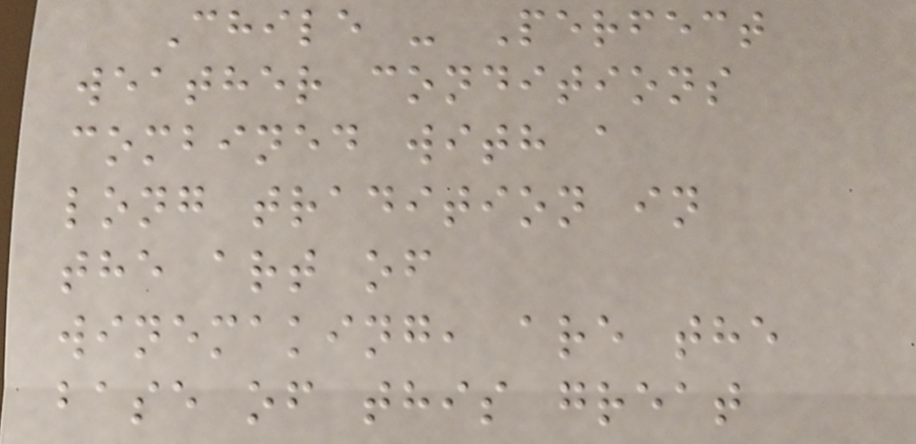Chile - Perfect
weather conditions
combined with a
long tradition in
the art of
winemaking, are the
base of this great
